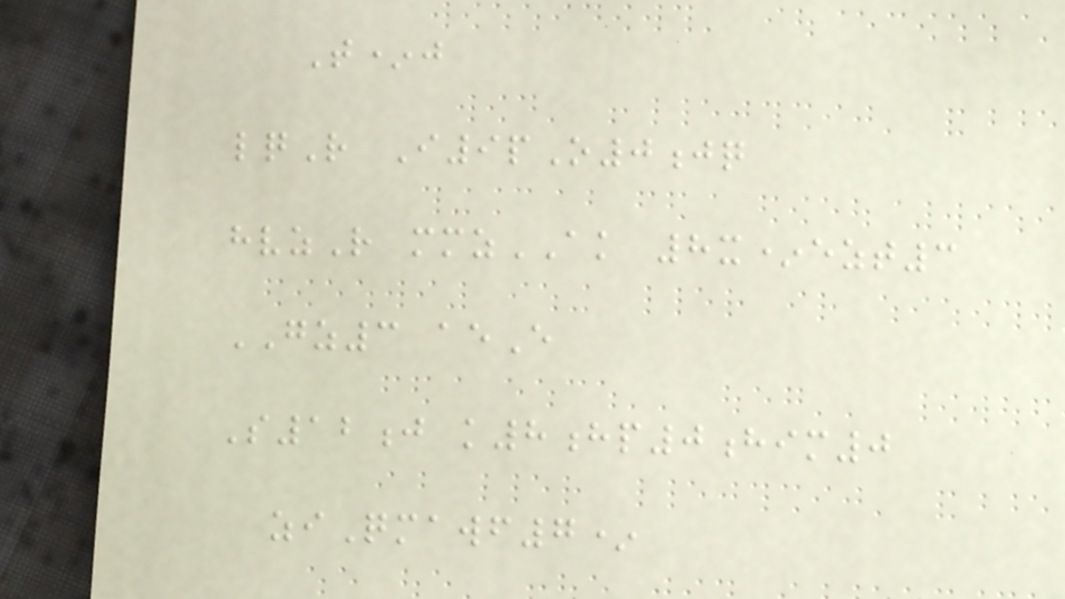T*j
lqR I9pO0jq
hvzR mmzAK 8x*ezt3
GZ3 aeE
S12j k8hp0him0
ziQmawf7*
